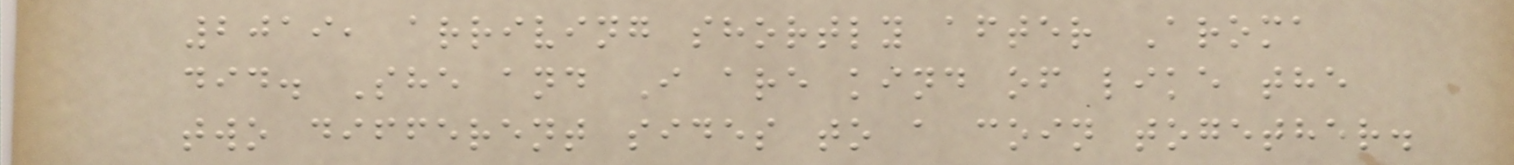2019, arriving shortly after Aroma
did. She and I are kind of like the
two different sides to a coin together.
